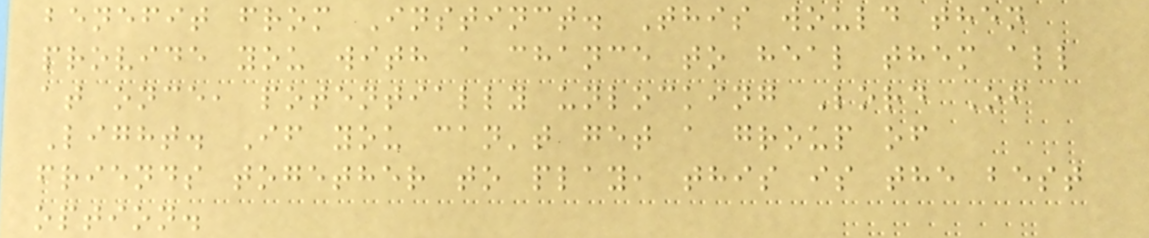benefit from Instinct. This would then
provide you with a chance to heal them all
at once, potentially unlocking Lord Of
Light. If you can't get a group of
friends together to play, this is the best
option.
